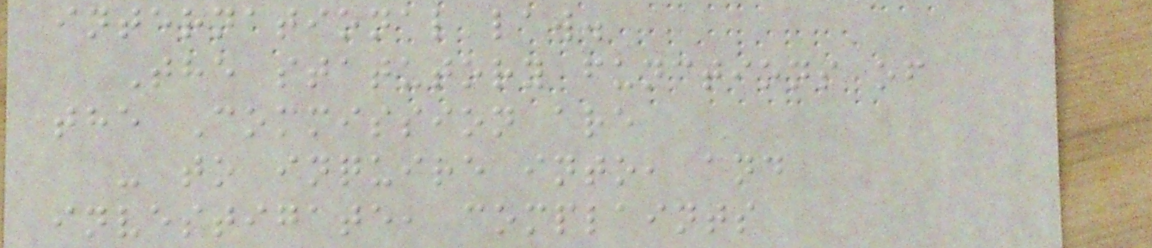international law.
The statutory functions of
the Commission are
- to inquire into, and
investigate, complaints
